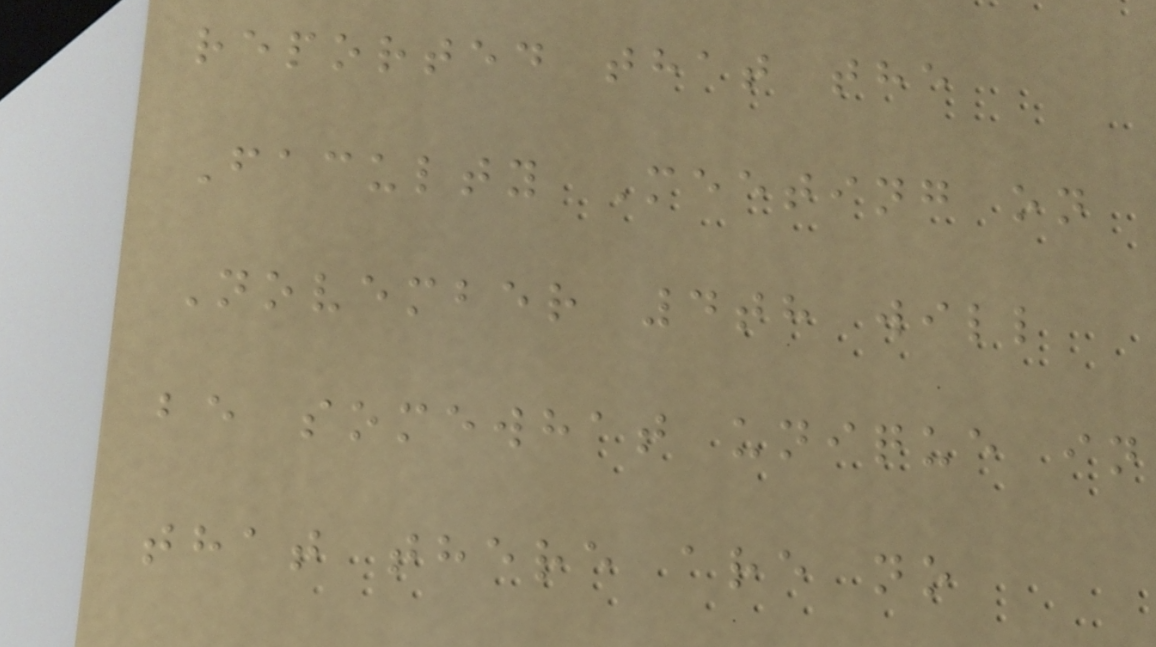reported that the
Faculty Meeting on
November 4th will
be somewhat unique in
that there are no
